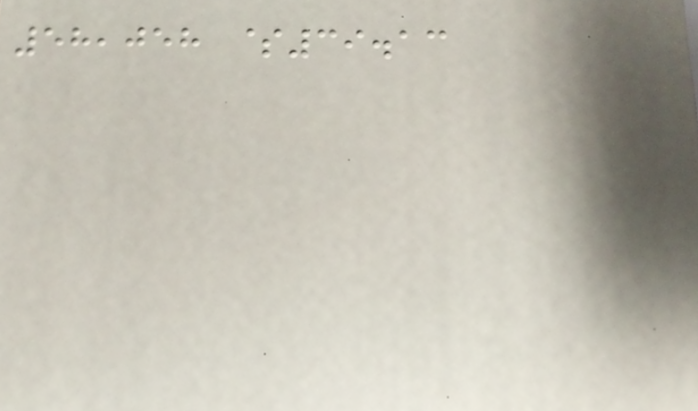58,058 $39.13
